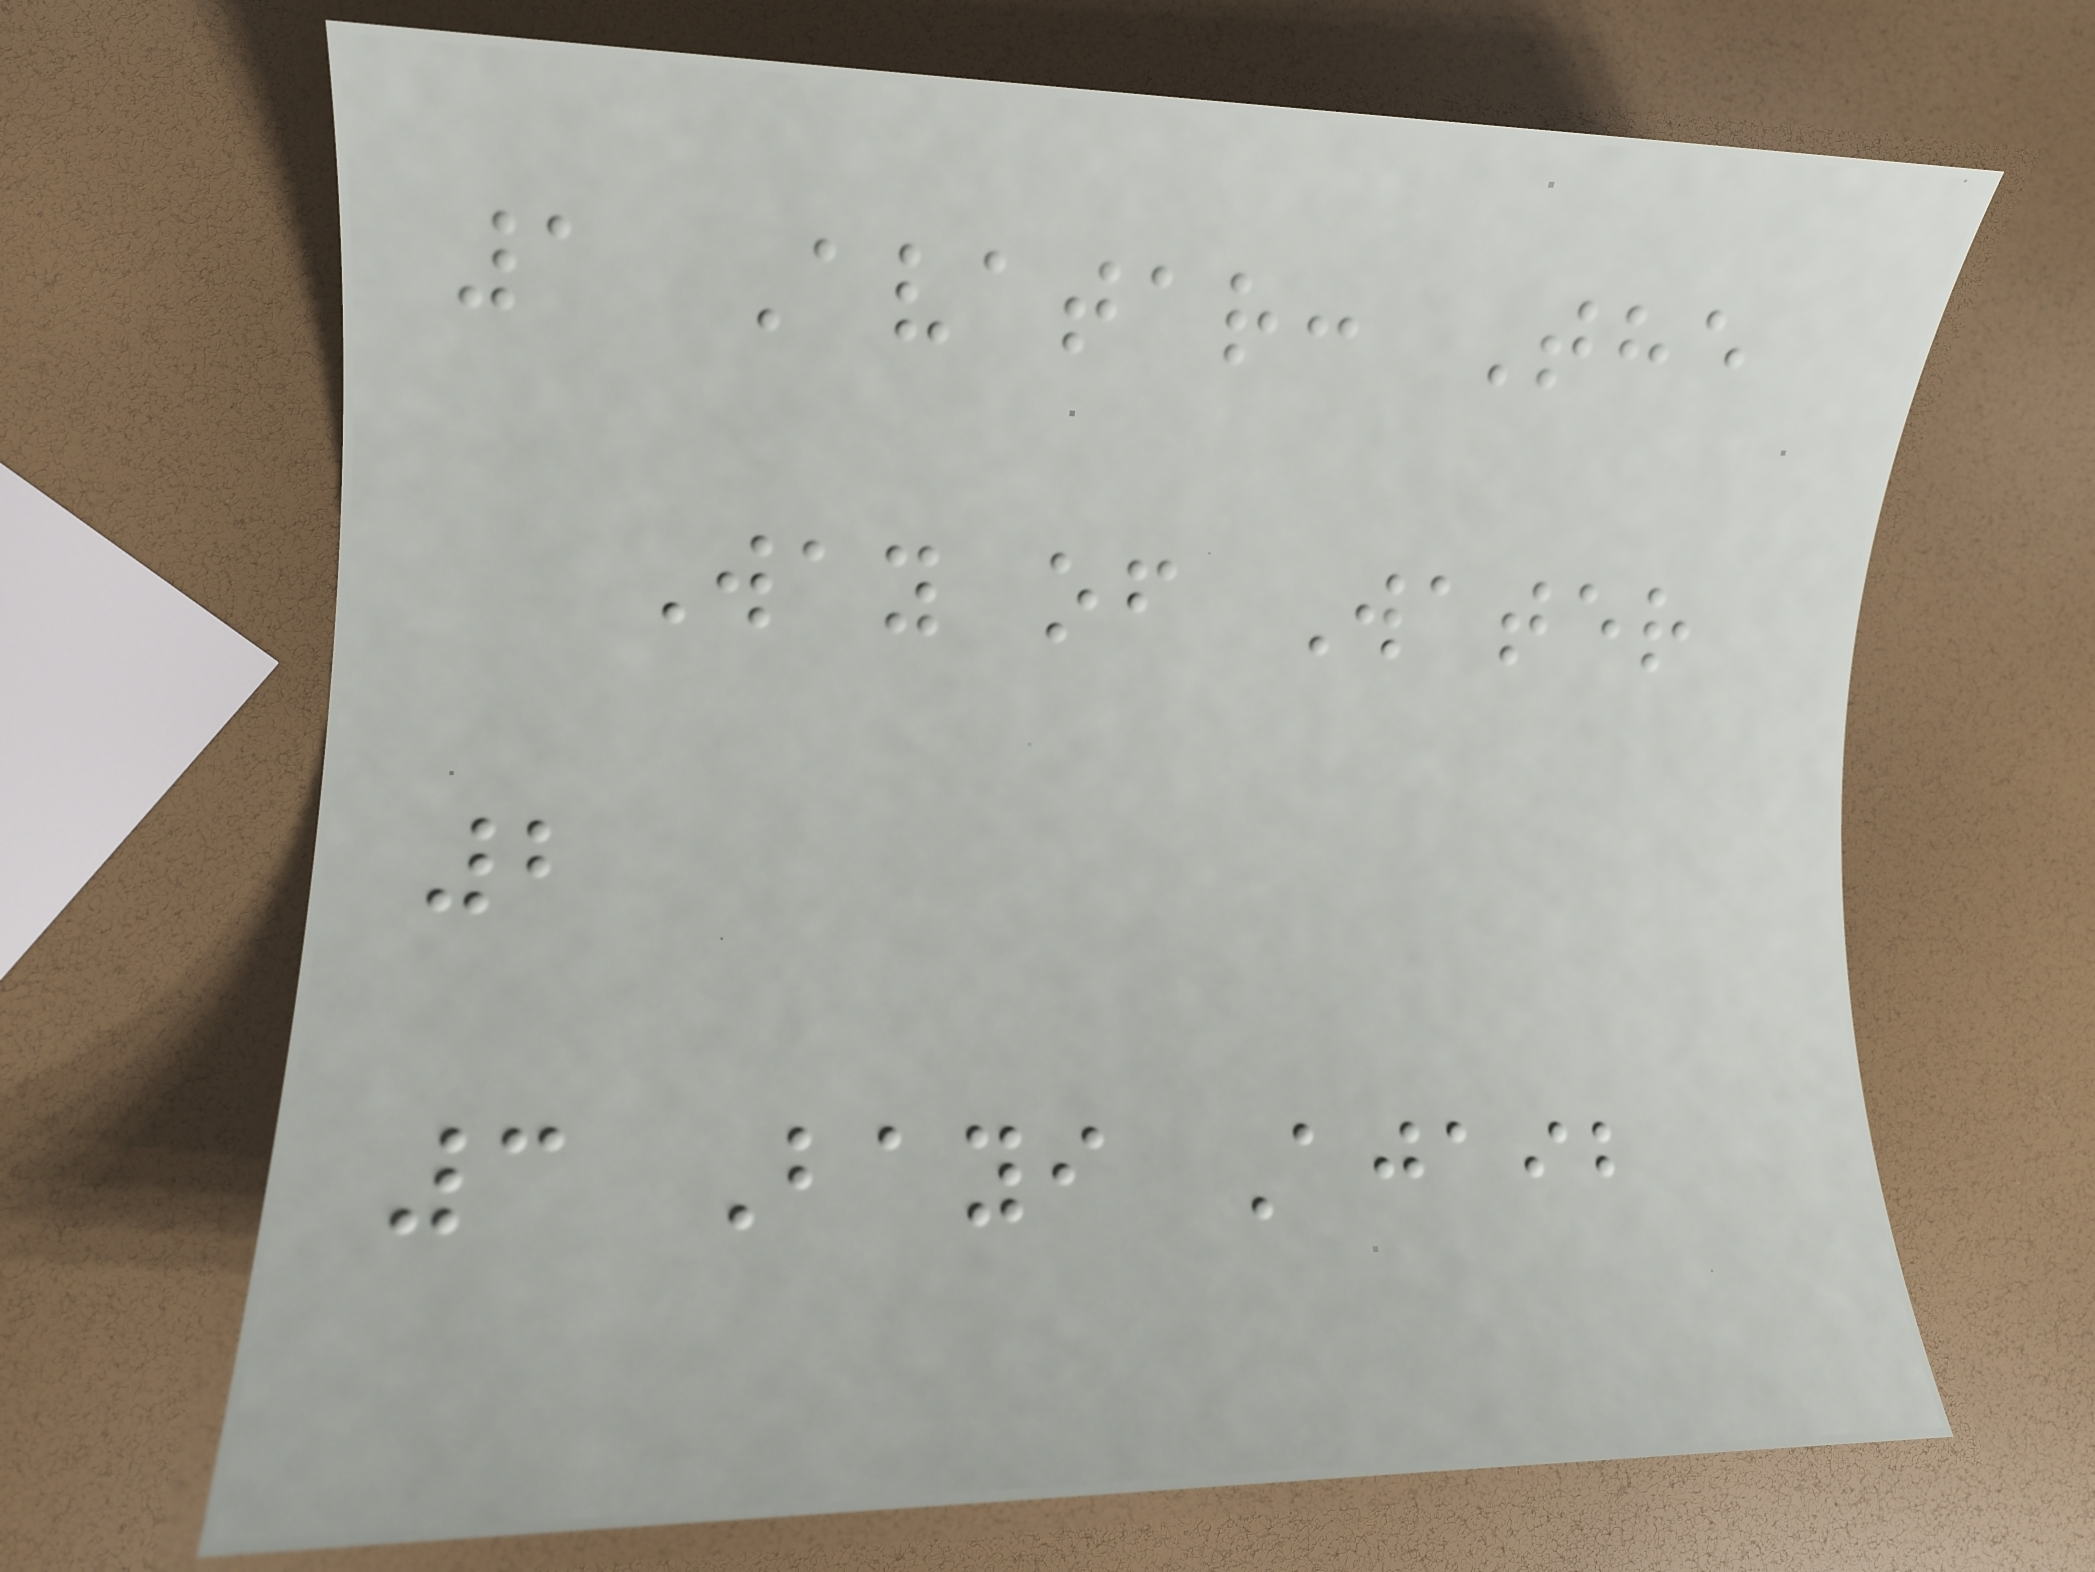1 Avatar: The
Way of Water
2
3 Bayi Ajaib
